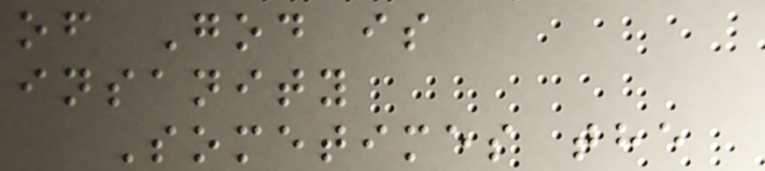of God is
insanity
Sometimes the
